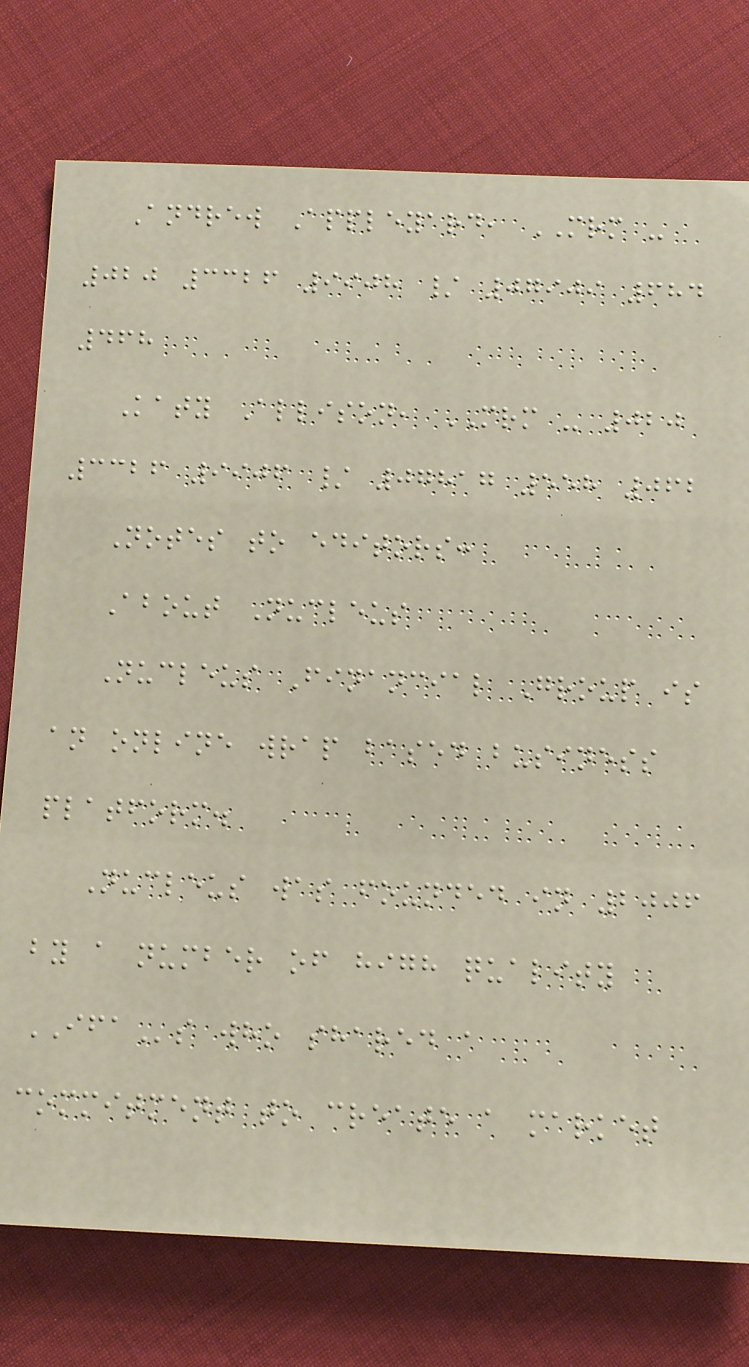Andrew Appleyard, MRM -
020 3326 9908 / 07909 684
468
Katy Allison, MRM - 020
3326 9906 / 07817 558 062
Notes to editors:
About Nucleus
Nucleus Financial Group is
an online wrap based business
platform.
Nucleus was founded in 2006
by a number of high quality
IFAs who shared a
commitment to create a market
